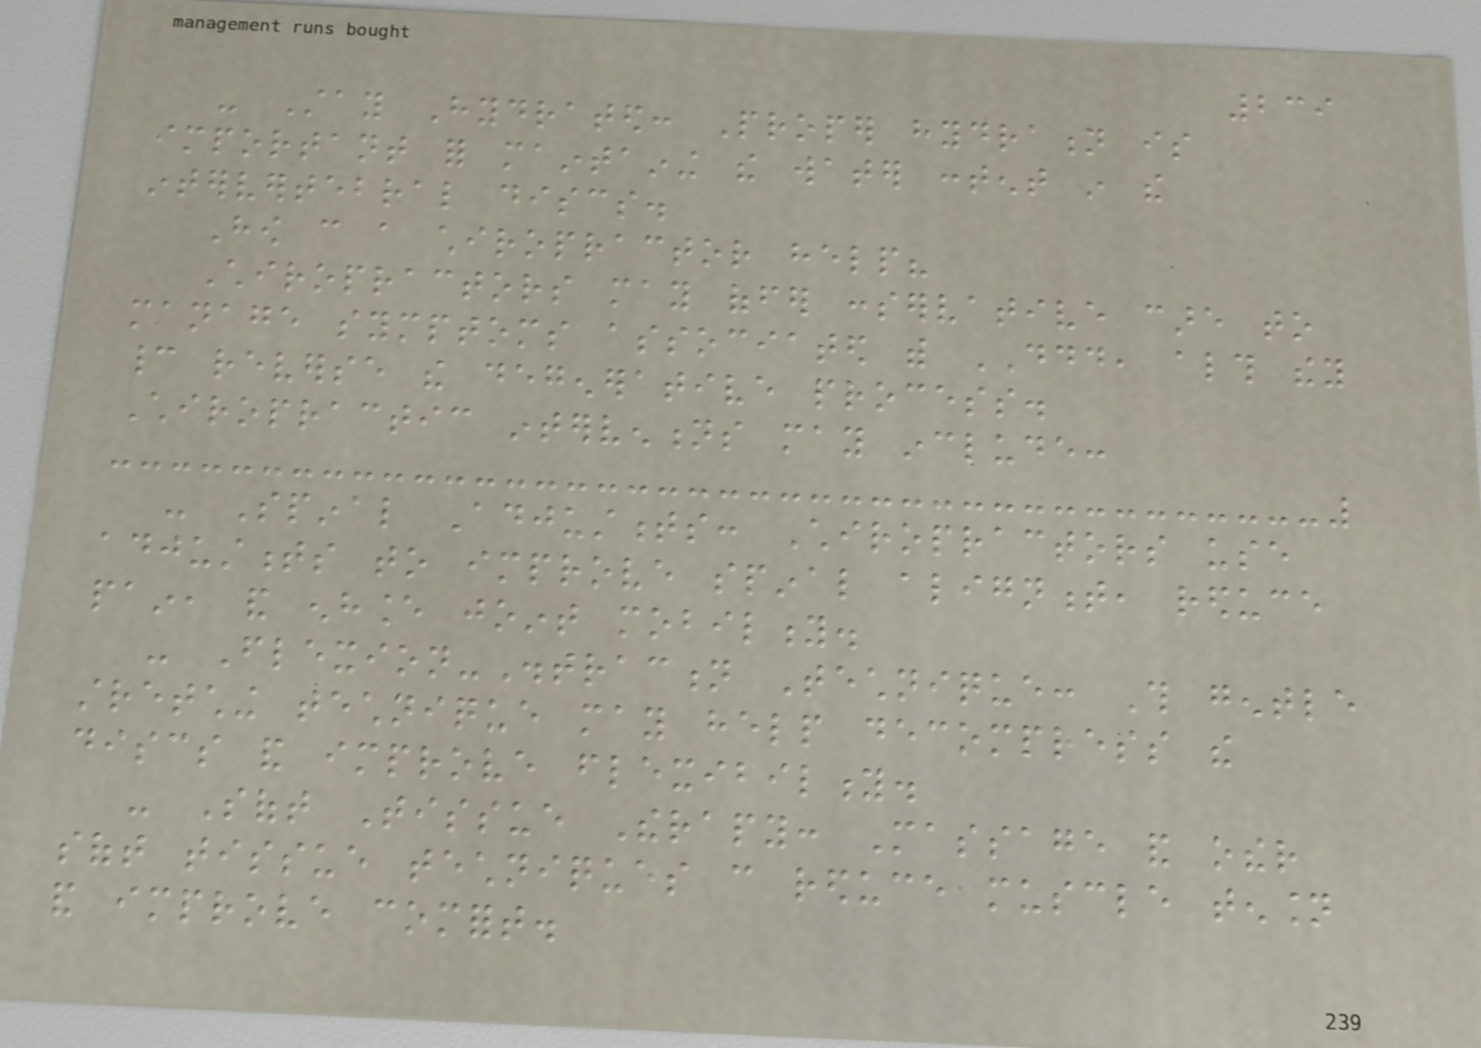239
- Stay Hydrated: Proper hydration is
important for maintaining the water content in the
intervertebral discs.
How can a chiropractor help?
Chiropractors may offer conservative care to
manage symptoms associated with DDD, although they
cannot reverse the degenerative process.
Chiropractic interventions may include:
- Spinal Adjustments: Chiropractors use
adjustments to improve spinal alignment, reduce
pain, and enhance joint mobility.
- Flexion-Distraction Technique: This gentle
stretching technique may help decompress the
discs and improve flexibility.
- Soft Tissue Therapy: Massage and other
soft tissue techniques can reduce muscle tension
and improve comfort.
